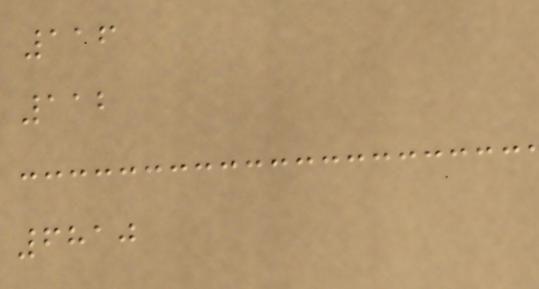116
112
6810
